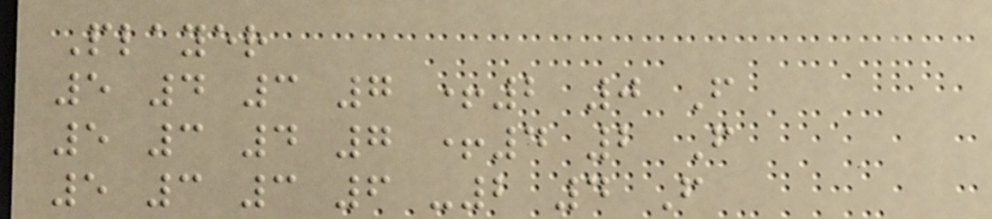Player
5 4 3 7 +2 0 F
5 3 4 7 +4 2 F
5 3 3 6 -2 4 F
